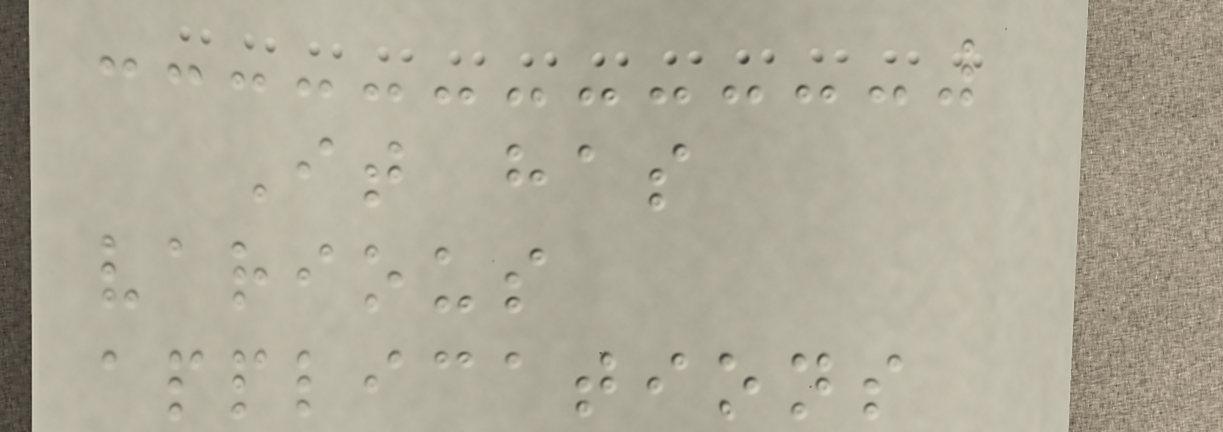It has
various
applications
